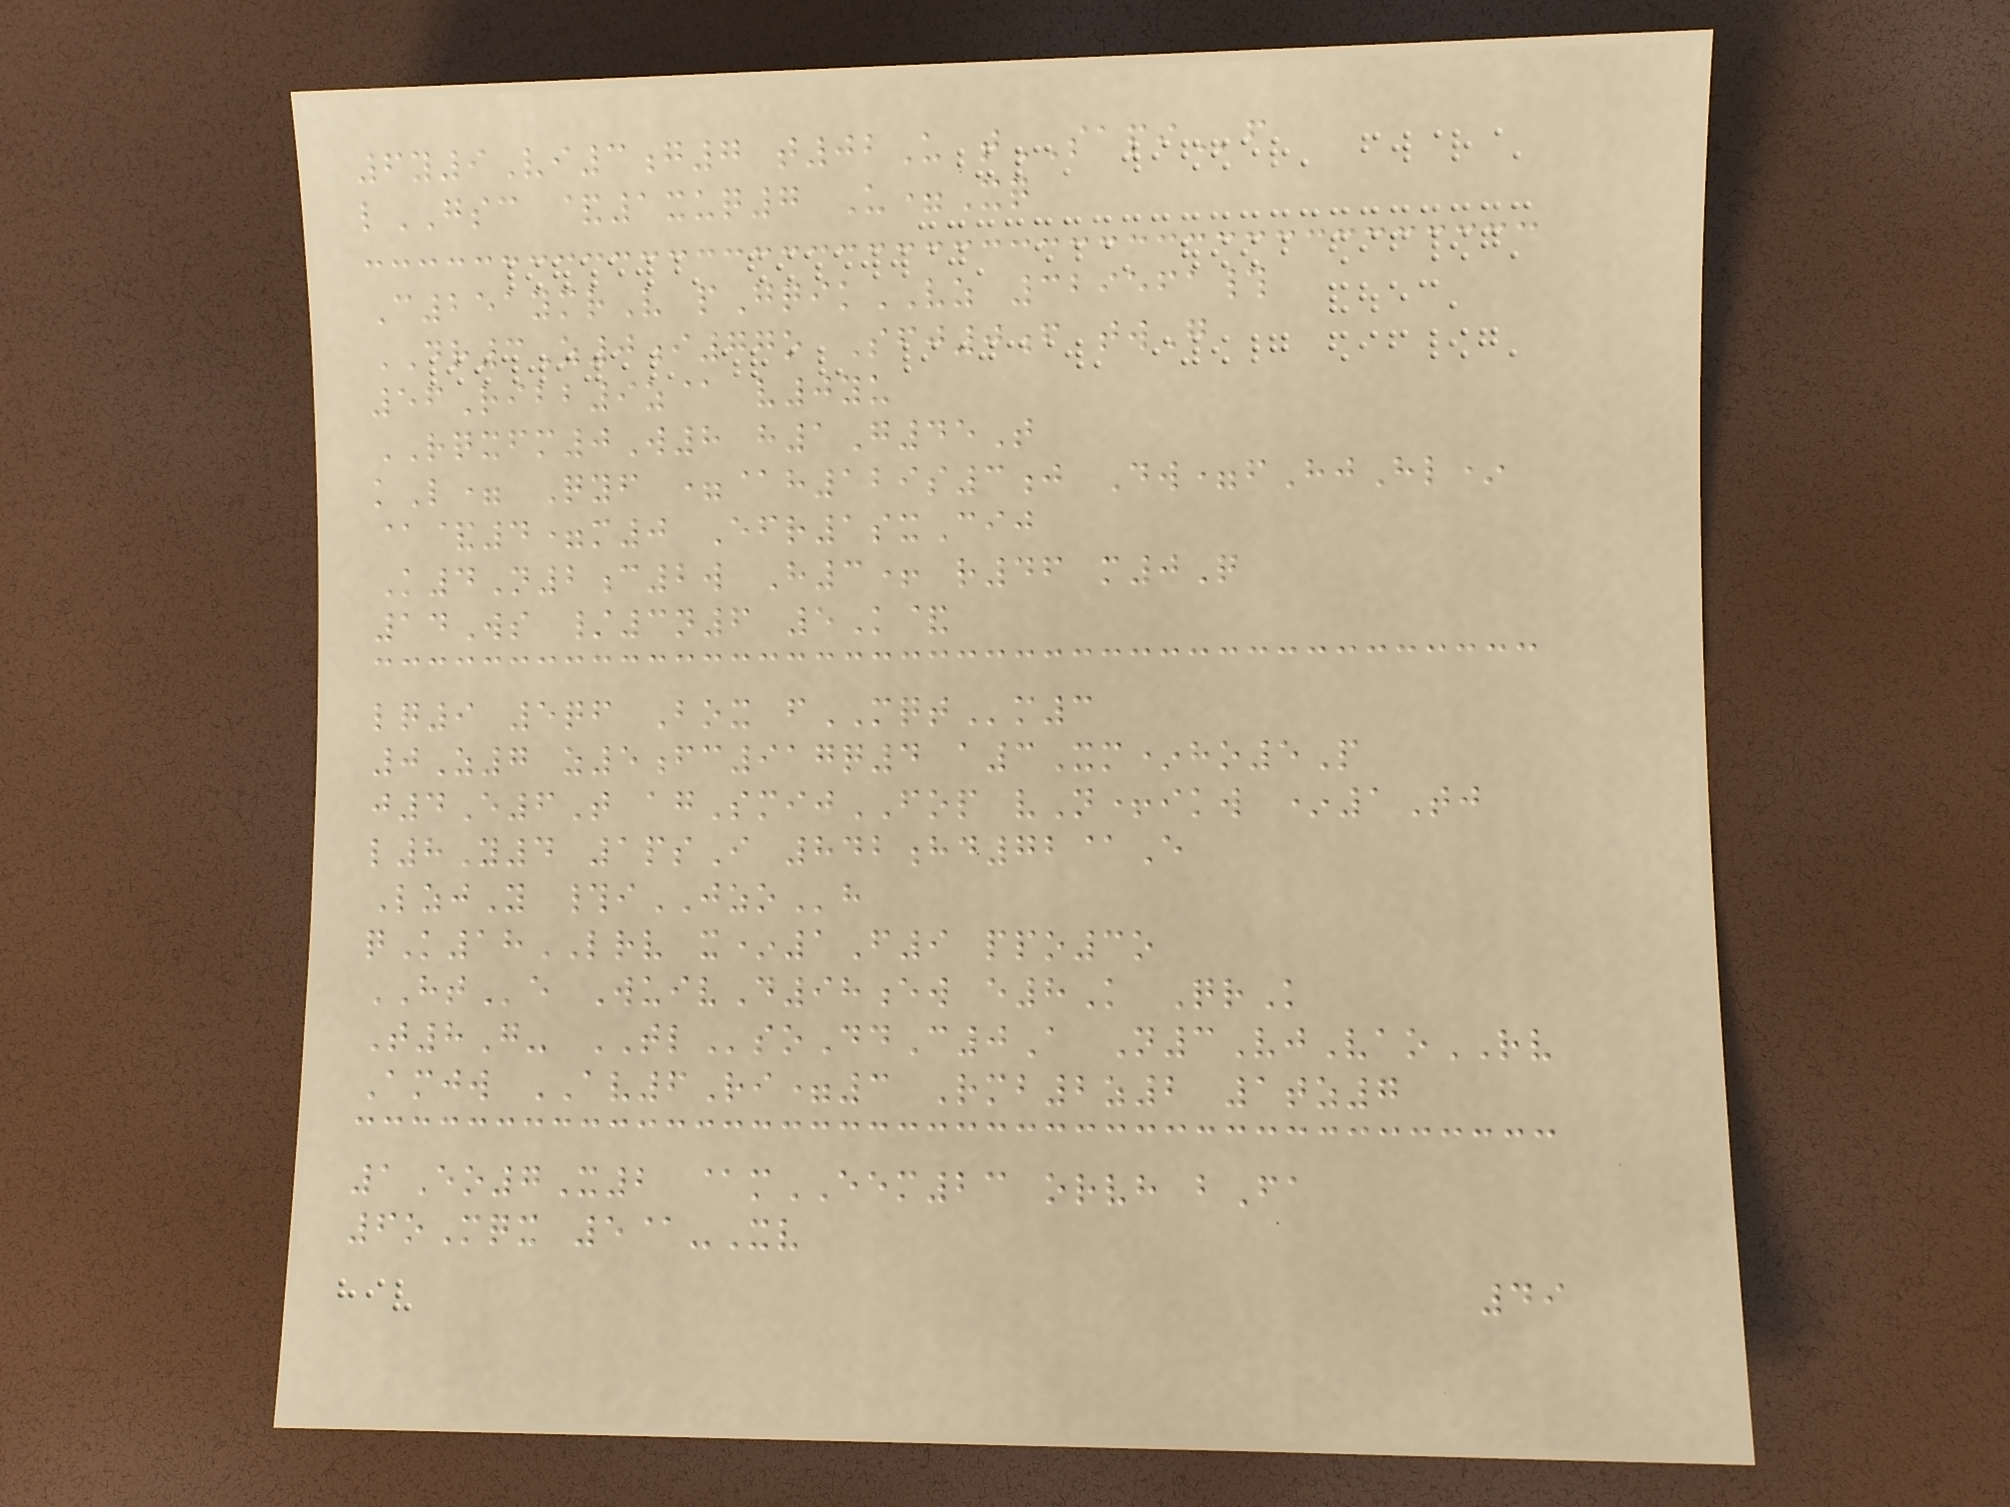6y9Vi3g7 t02U tSAPIf
lGSC &1xuq7 U=Xq
C251ymrV pGqikVZ 329561#
DR3Z0i77o Sfj0f twG
56Ribb9z@ v0yu
RQXFM0W8 h1G45T
kL= Qyf =@h129s3j Dw=fHjHl*
@&4=m0 Efr1sxCij
K4N2c2w H3+ r46 m0Q
14Ws /3n6 5K&
lq9 5qf Box fMQTm3
0Z7 z5fc917q4 a3Xm*ho5P
j4E6T agSmijFOP vN+ikw *1Tj
l8Y4 1psI 842hd72@E
LzjY #iJZOh
qK18LRV x*1F9 ppo3o
HTe WuivD98ew e8K QrK
T8G- TLsoDdC0A N3VjVaoRV
Amjw AV6Ri=3 Rmb2z2 1tz7
1Eo7X2 @mEEM23 orvh bFa
6oMqx 5@-Xv
49
